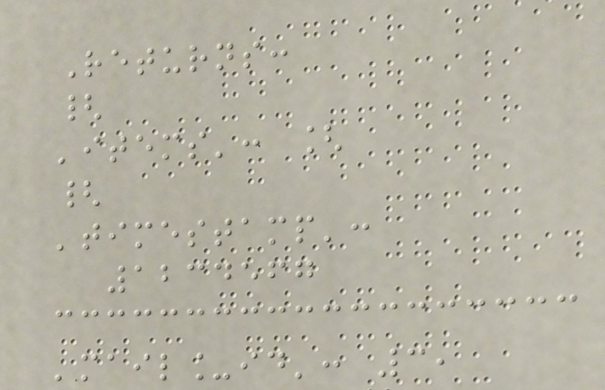Returns:
{
'items': [
{
'timestamp':
1234567
'mail_id': 3,
